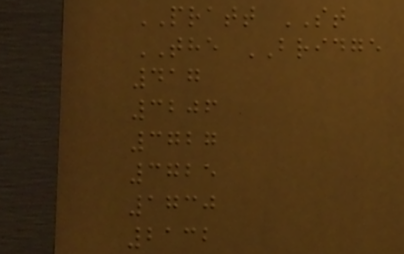PRATT ST
THE BRIDGE
417
3206
3727
3725
1730
2132
